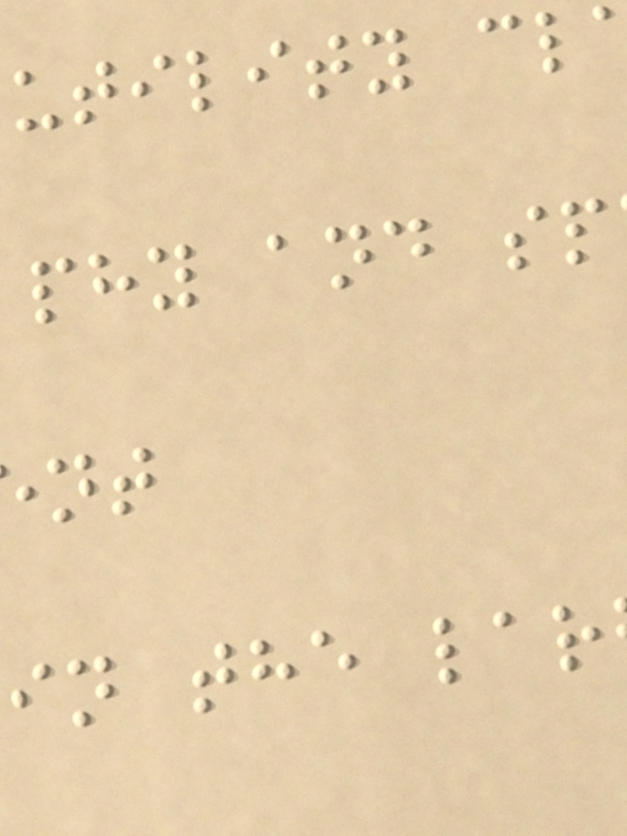utility cl
phy and sp
in the lar
